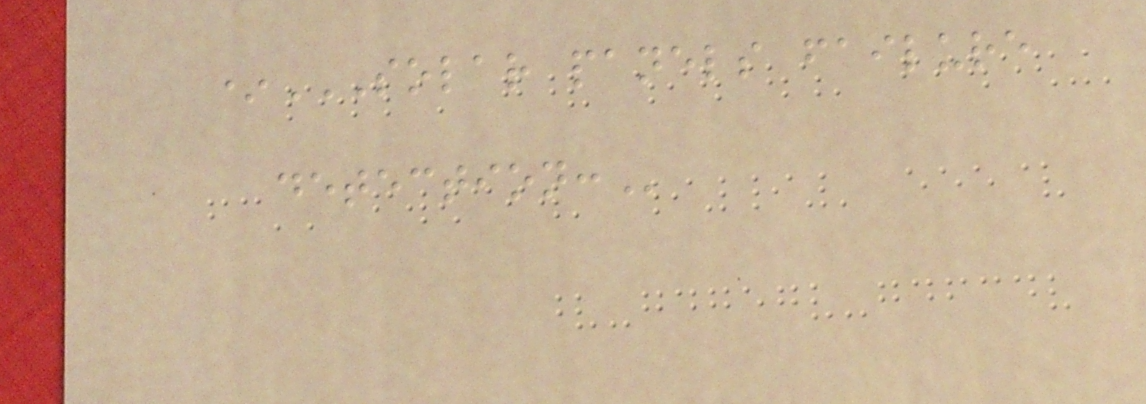*SOLAR PANELS FAILURE
DETECTION:
